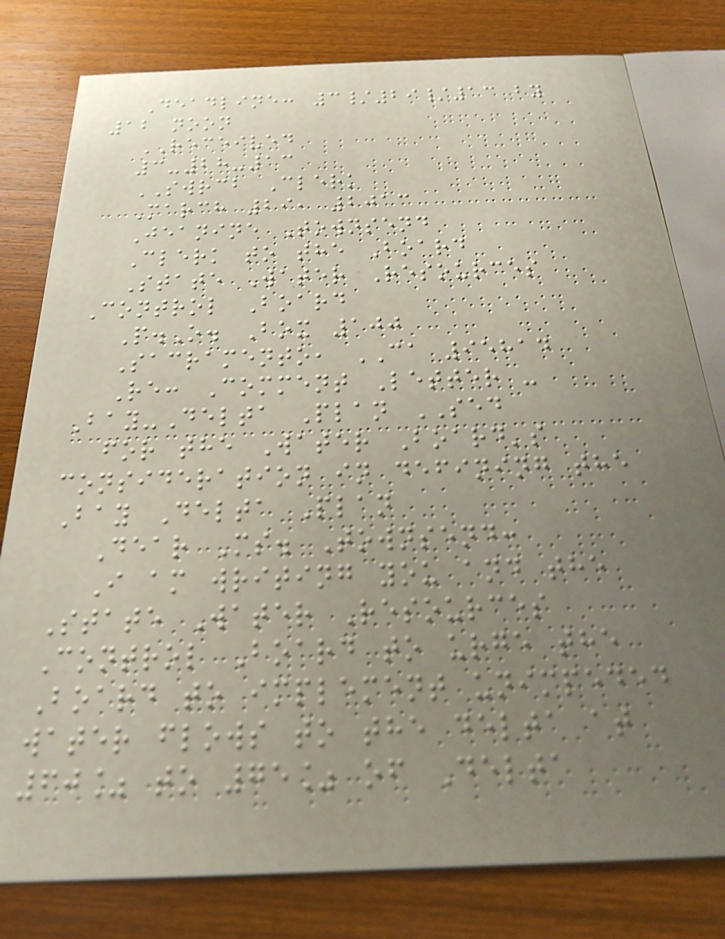Deadline: 3/29/13 by
12 noon
RECEIVED
3-28-13
SWRCB Clerk
March 29, 2013
Jeanine Townsend
Clerk to the Board
State Water Resources
Control Board
P.O. Box 100
Sacramento, CA 95814
Re: Comment Letter -
Bay-Delta Plan SED
for the Water Board's
consideration in defining the
Bay Delta Plan
Dear Ms. Townsend:
I am writing you and the
State Water Resources
Control Board to urge the
Board to implement unimpeded
water flows to the delta at
60% to 75% of Delta
